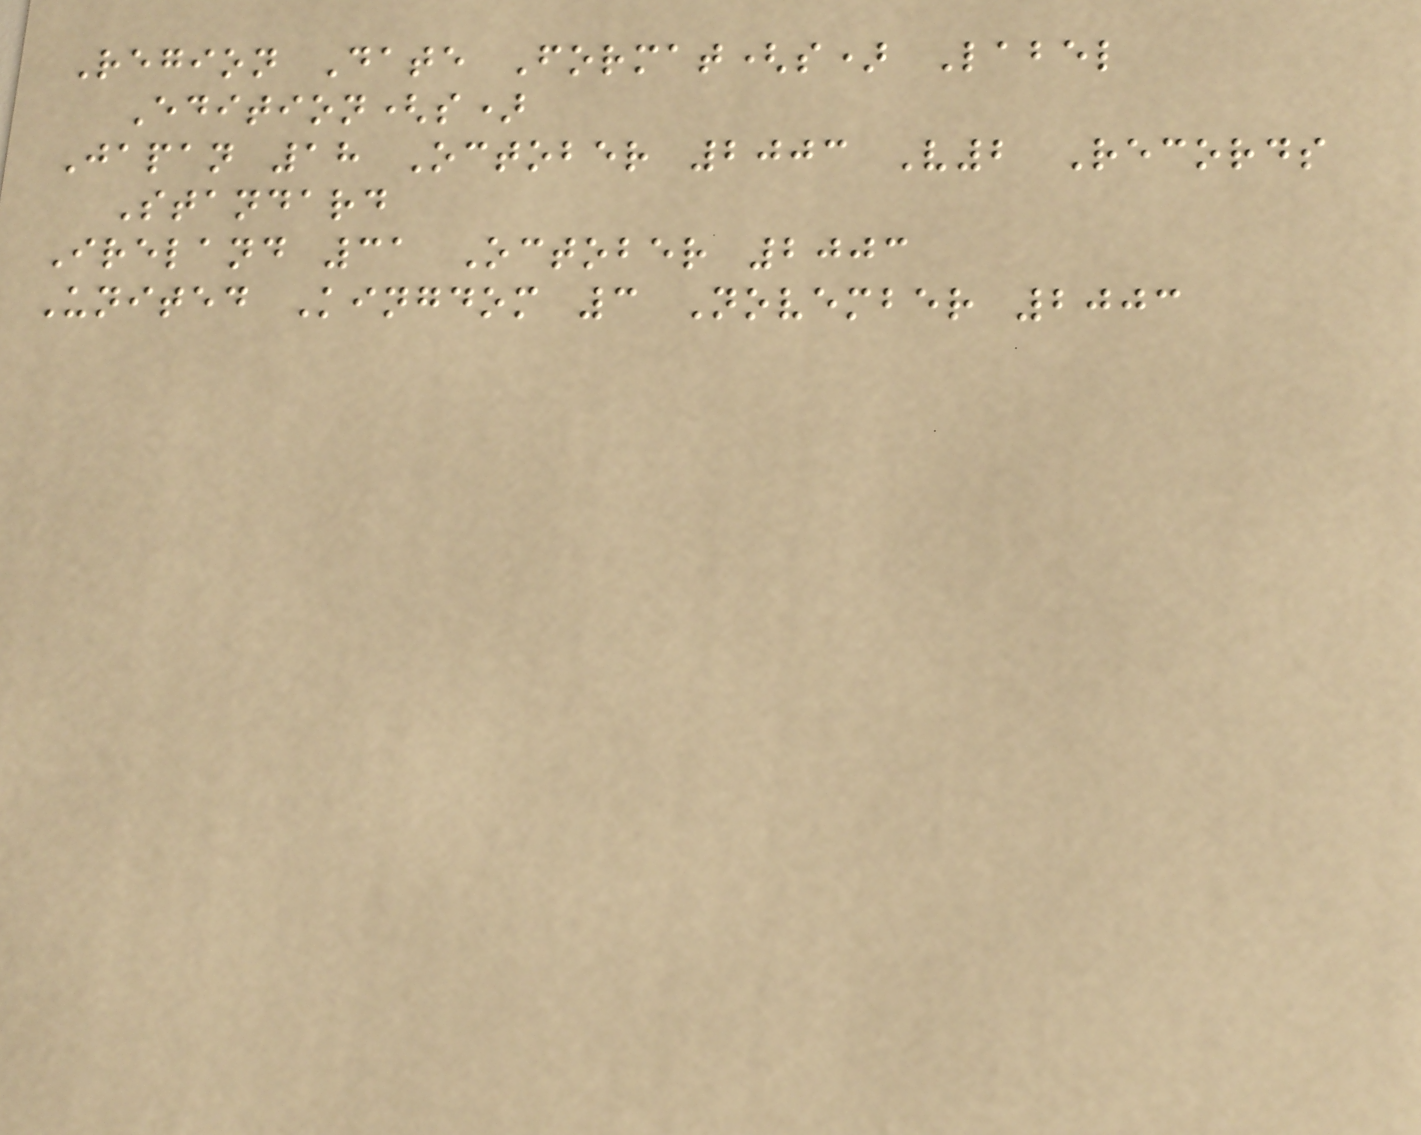Region Date Format(s) Label
Edition(s)
Japan 18 October 2003 V2 Records
Standard
Ireland 31 October 2003
United Kingdom 3 November 2003
